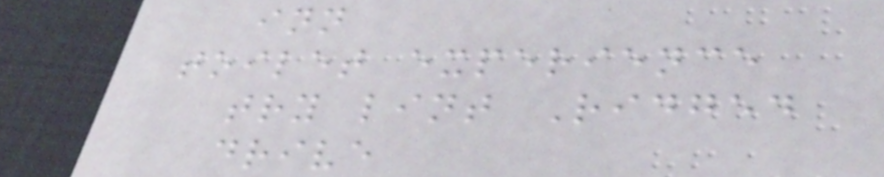inn
toilet experience
try lint Ridged
drive
